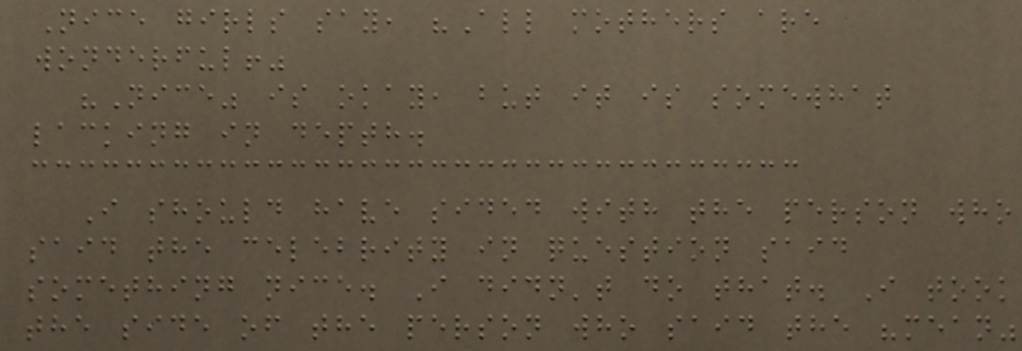Nice girls say, "All mothers are
wonderful!"
"Nice" is okay, but it is somewhat
lacking in depth.
I should have sided with the person who
said the celebrity in question said
something nice. I didn't do that. I took
the side of the person who said the "mean"
